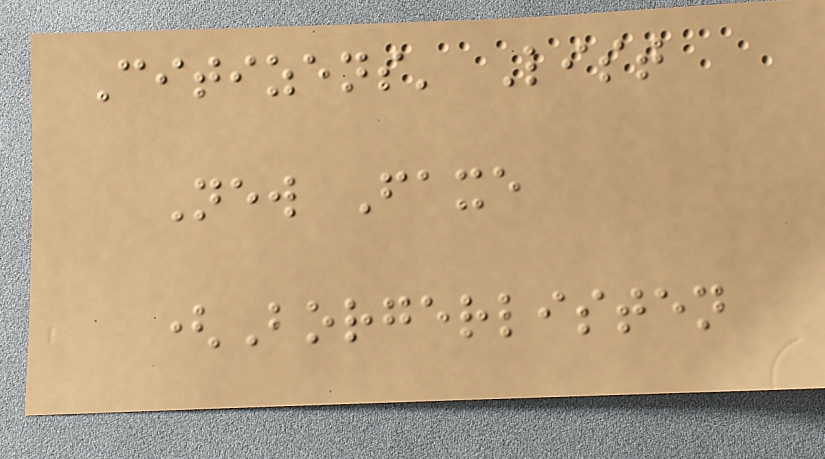Citizens' List
New Faxe
(Borgerlisten
